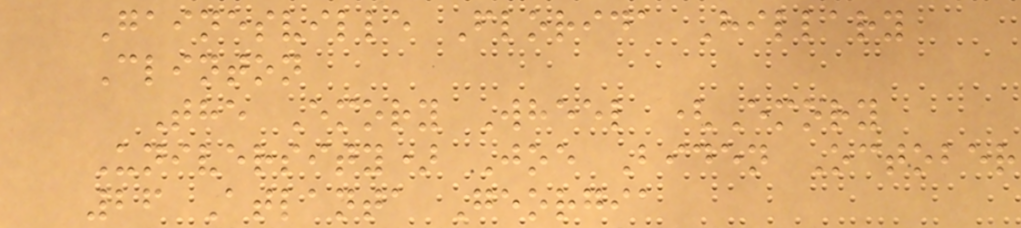Gainesville Florida Hillary
Clinton
The Emory Wheel (Emory
University) Joe Biden October
26 Atlanta Georgia
